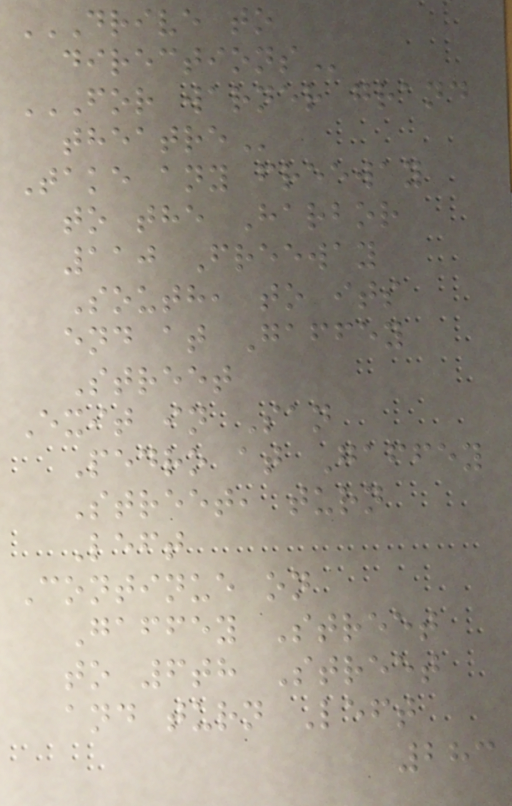DRIVE TO
DIRECTIONS
FOR WARNER GRAND
THEATRE
Take any freeway
to the Harbor
110 Freeway
South, to its
end at Gaffey
Street
Exit in San
Pedro at Gaffey
Street, turn
Left
Continue on
Gaffey Street
to 6th Street
and turn Left
283
